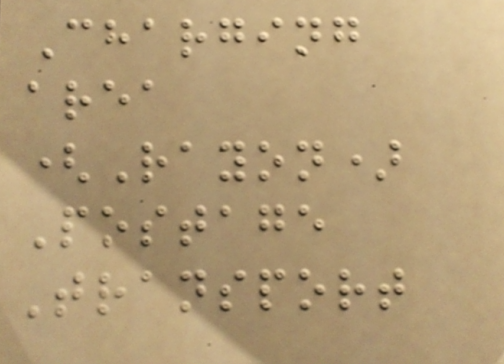Charging
area
(Rayon)
Postage
Transport
